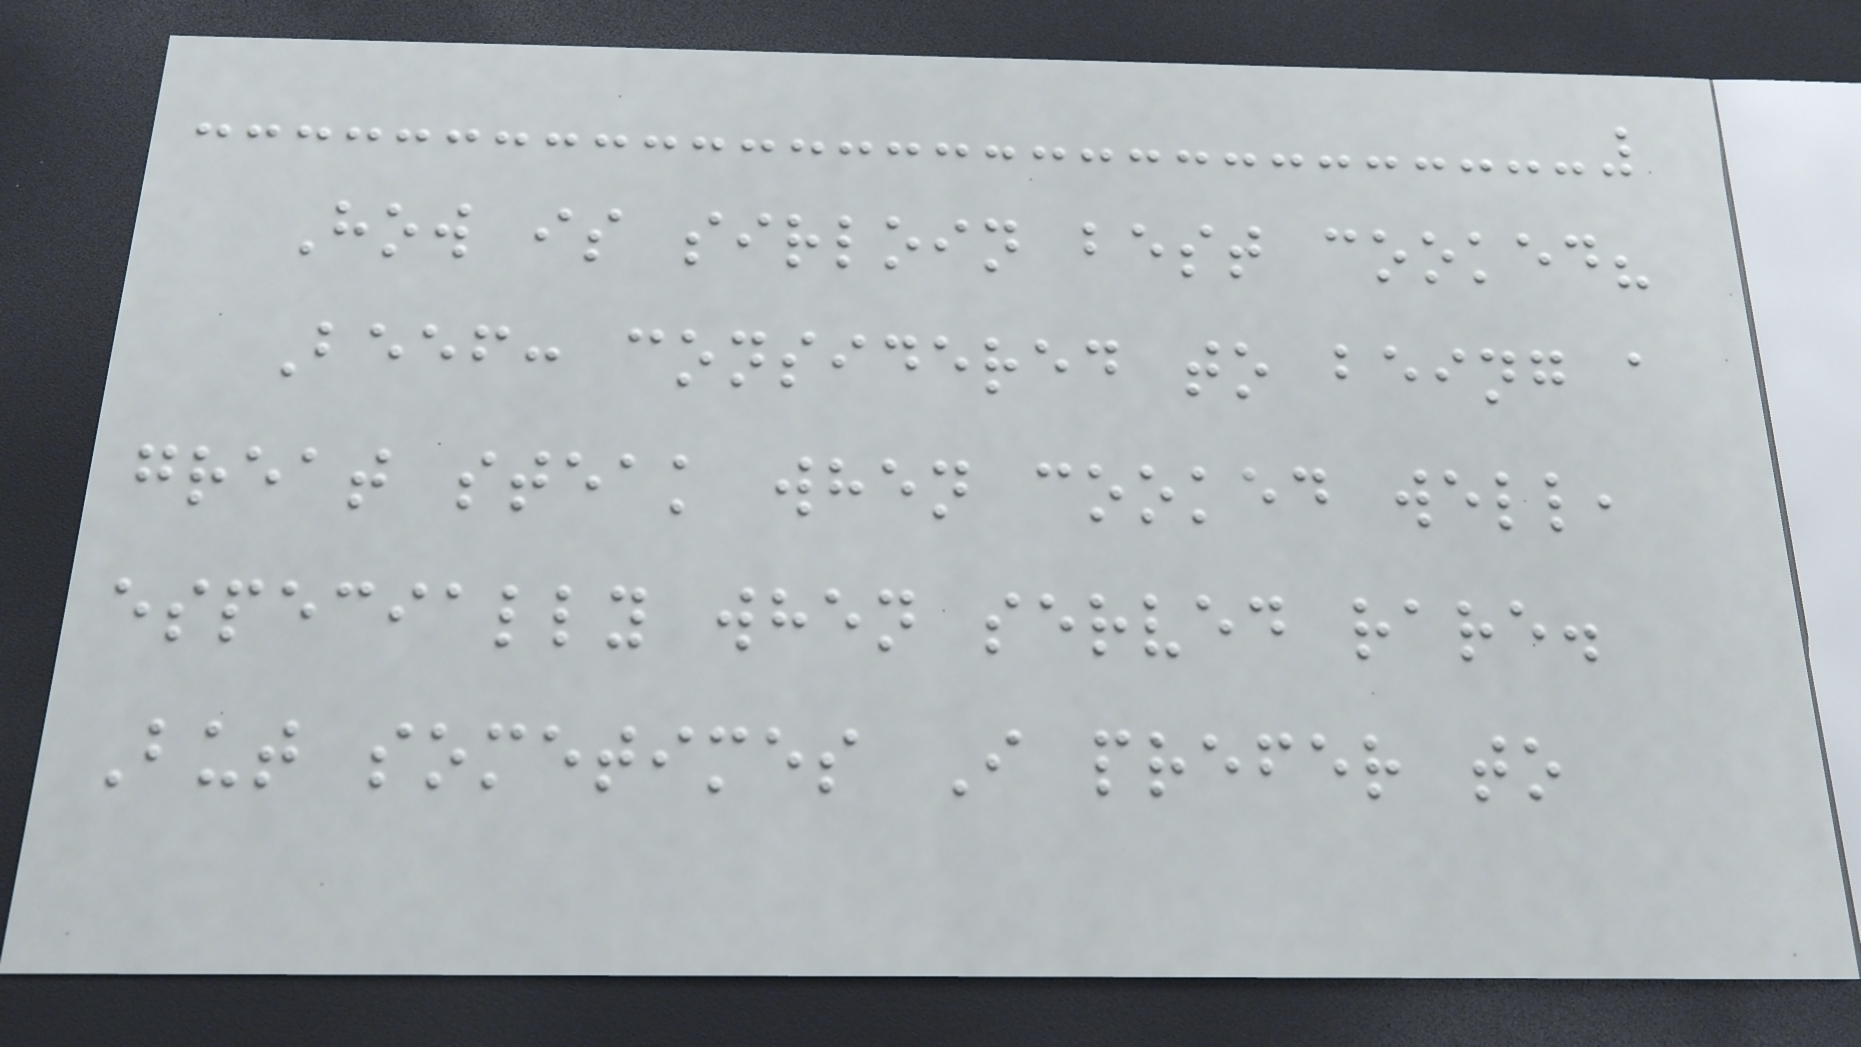How is sirloin best cooked?
Beef: considered to being a
great steak when cooked well,
especially when served rare.
But sometimes I prefer to
